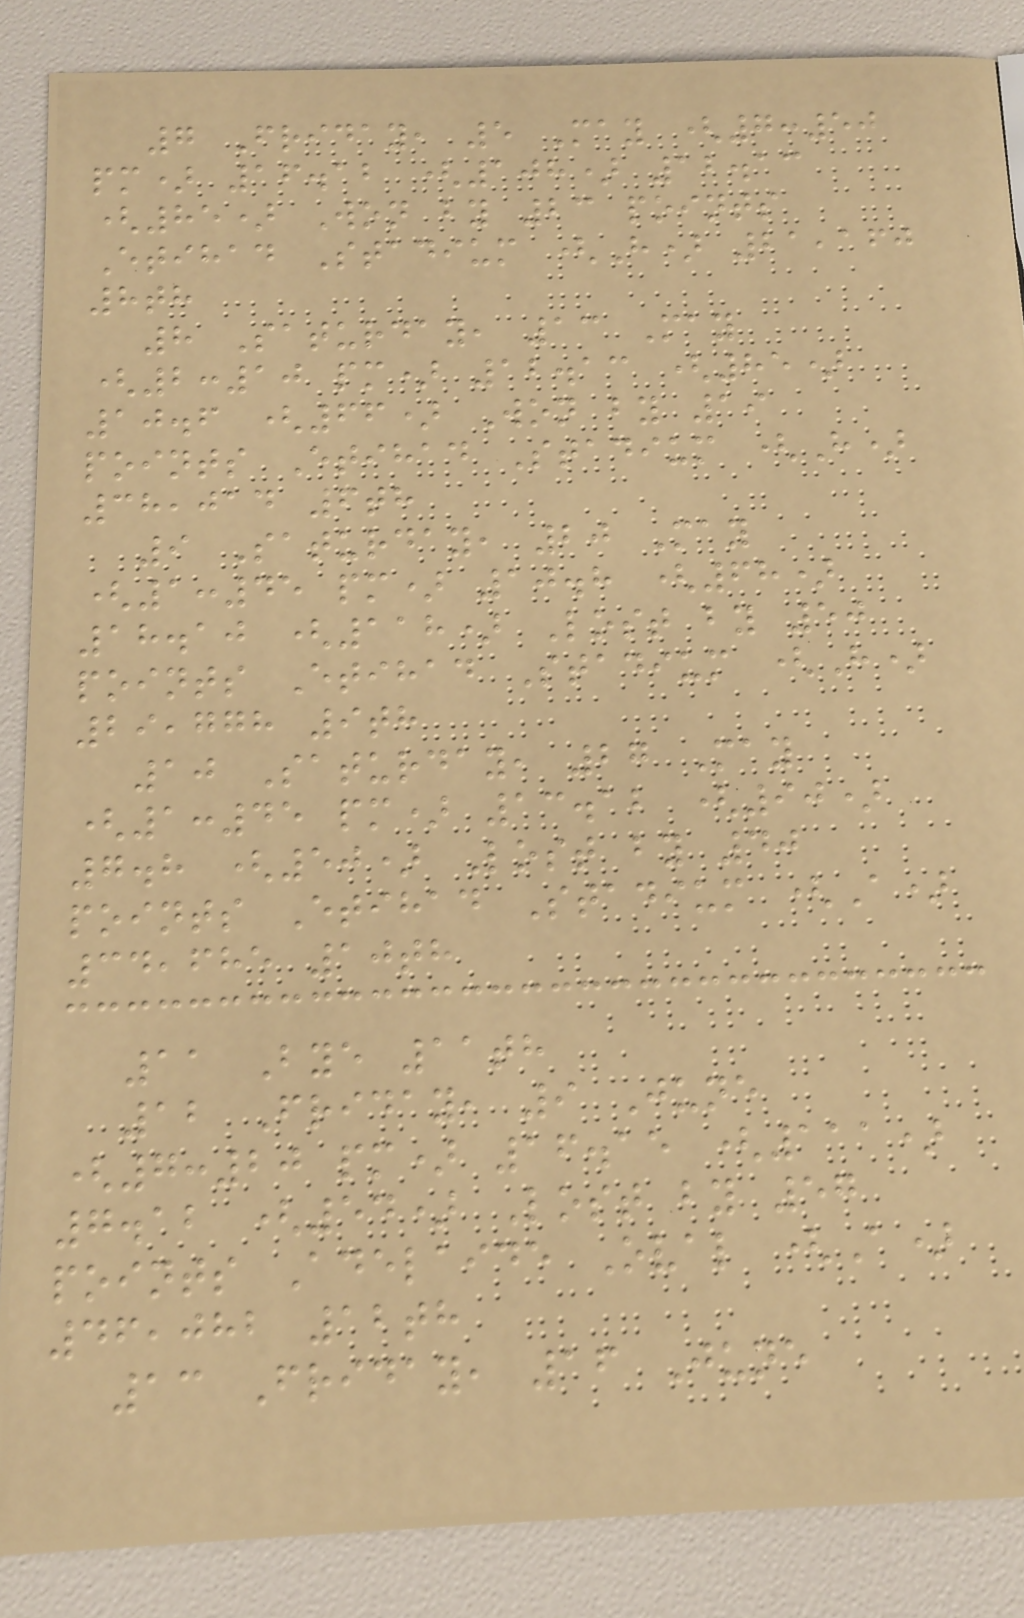7 Friday, 5 May (7:50
pm) 16.12 (108) 12.13
(85) Won by 23 points
Etihad Stadium (H) 21,160
8th
8 Saturday, 13 May
(2:10 pm) 12.13 (85)
10.6 (66) Won by 19
points Etihad Stadium (H)
38,014 6th
9 Saturday, 20 May
(1:45 pm) 10.8 (68)
18.10 (118) Lost by 50
points Etihad Stadium (H)
29,778 9th
10 Saturday, 27 May
(1:45 pm) 13.12 (90)
7.8 (50) Lost by 40
points Etihad Stadium (A)
34,685 10th
11 Bye 11th
12 Friday, 9 June
(7:20 pm) 16.15 (111)
7.12 (54) Lost by 57
points Adelaide Oval (A)
46,082 12th
13 Friday, 16 June
